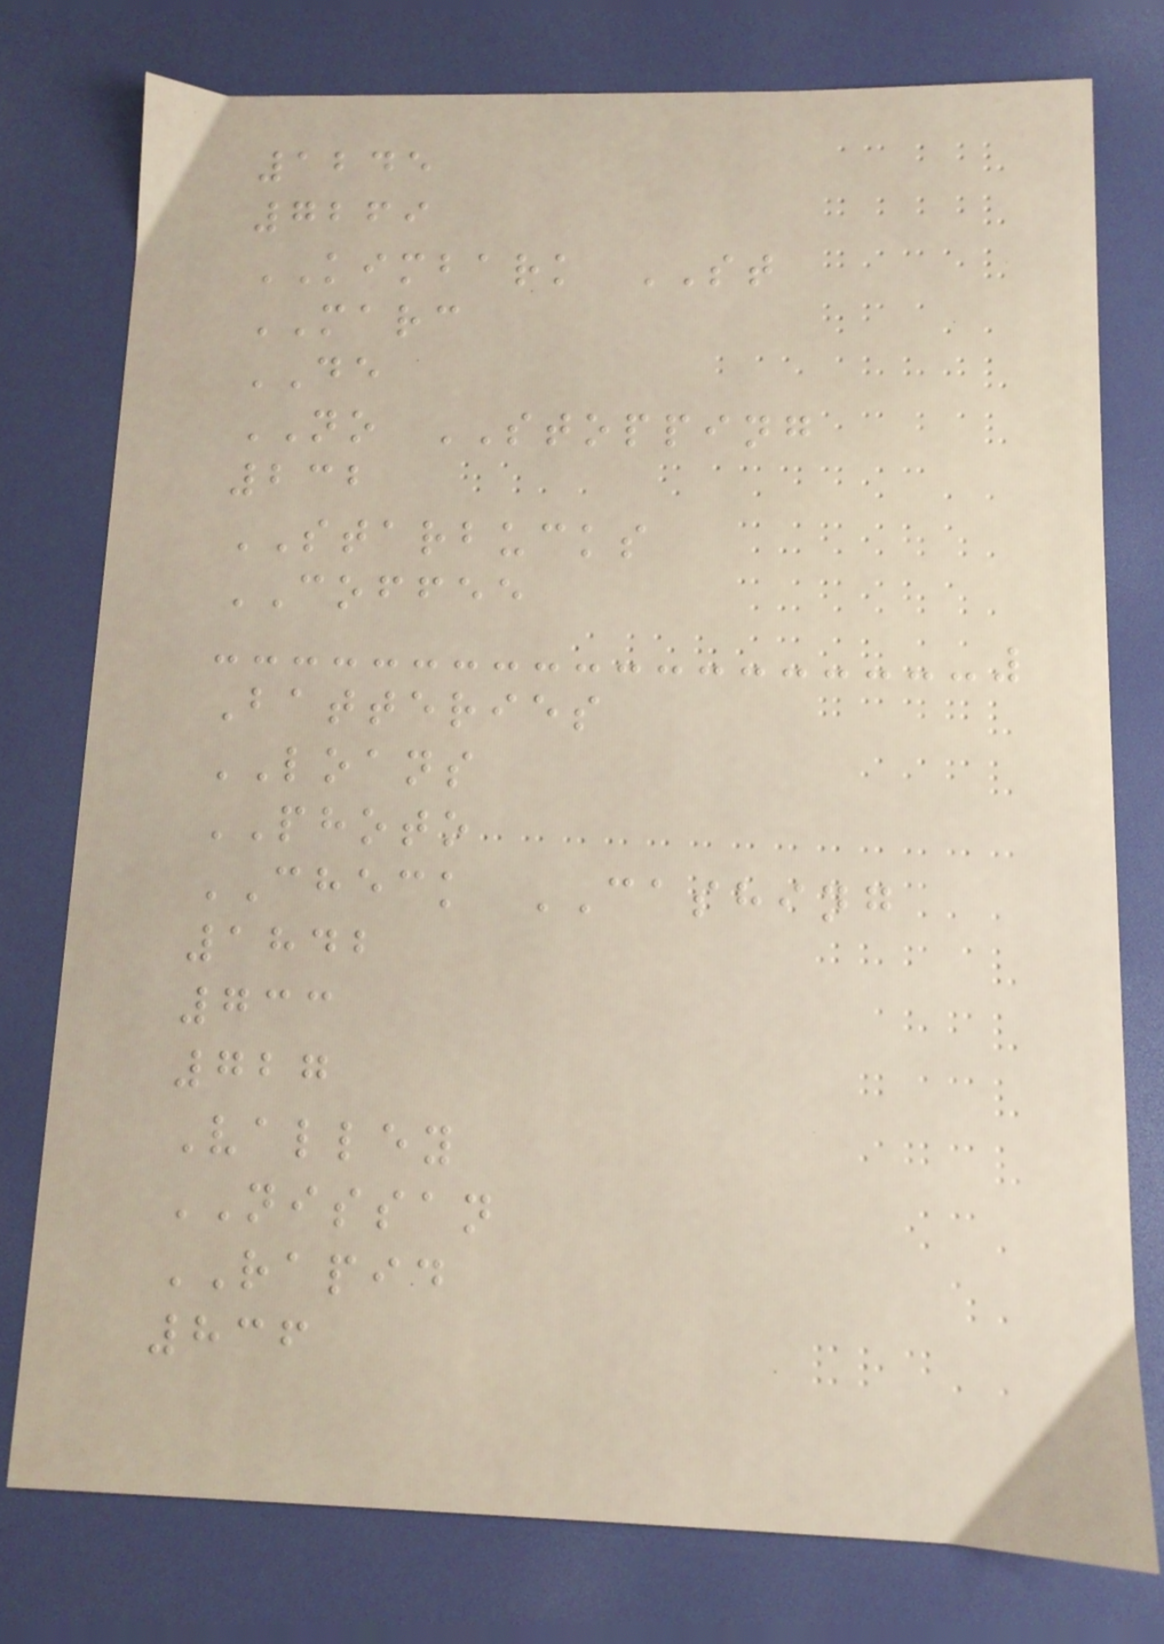1245
7269
KIMBARK ST
MARC
DE
NO STOPPING
232
STARBUCKS
COFFEE
Batteries
LOANS
PHOTO
CHECK CASHING
1842
733
727
Valley
NISSAN
RAPID
836
